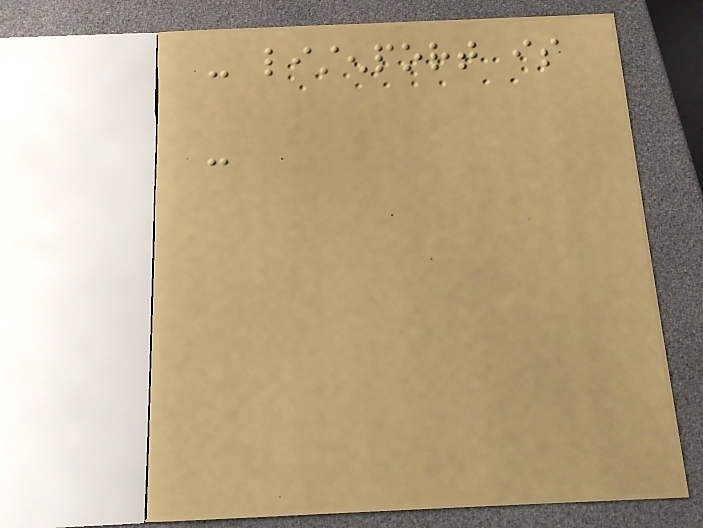- listenport is
-
